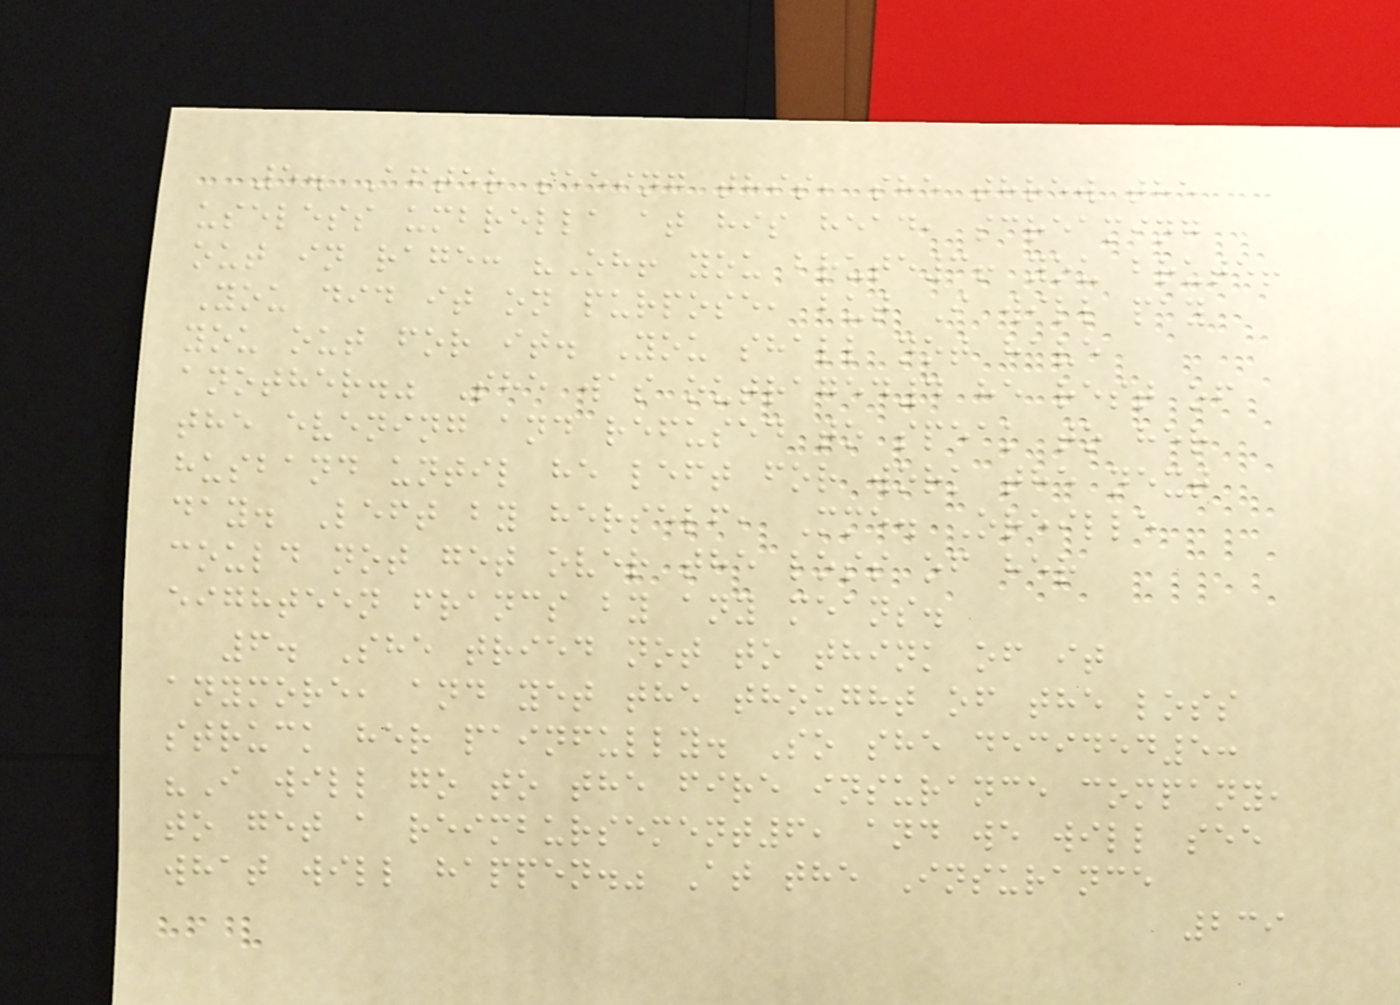5. After seeing this, she threw the
useless umbrella at his head, screaming
out in rage: "Oh! you brute3! you brute!
You did it on purpose, but I will pay
you out for it. You shall not have
another." She was outraged4 he rest of
the evening and refused to speak to her
husband until he left for work the next
day. Left by herself, Mme. Oreille
could not get over the loss of her
eighteen francs by any means.
6. She tried not to think of it
anymore, and yet the thought of the loss
struck her painfully. So she decided5:
"I will go to the fire insurance company,
to get a reimbursement6, and we will see
what will happen." At the Insurance
239
